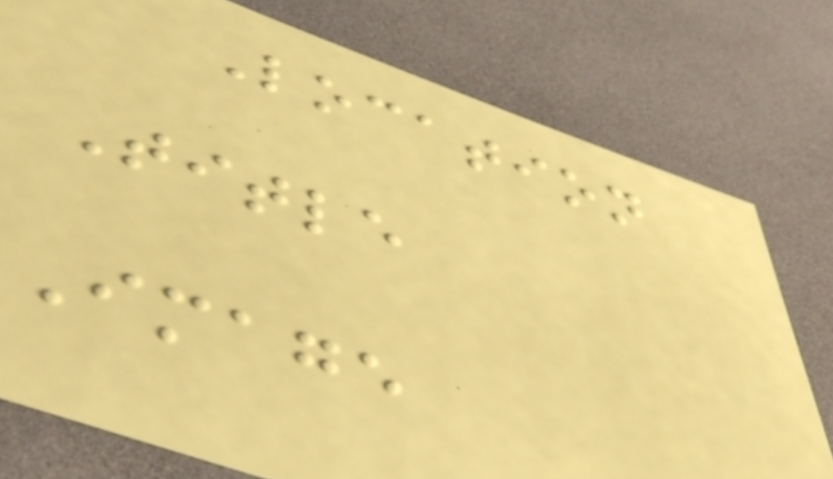Location
Title
Image
